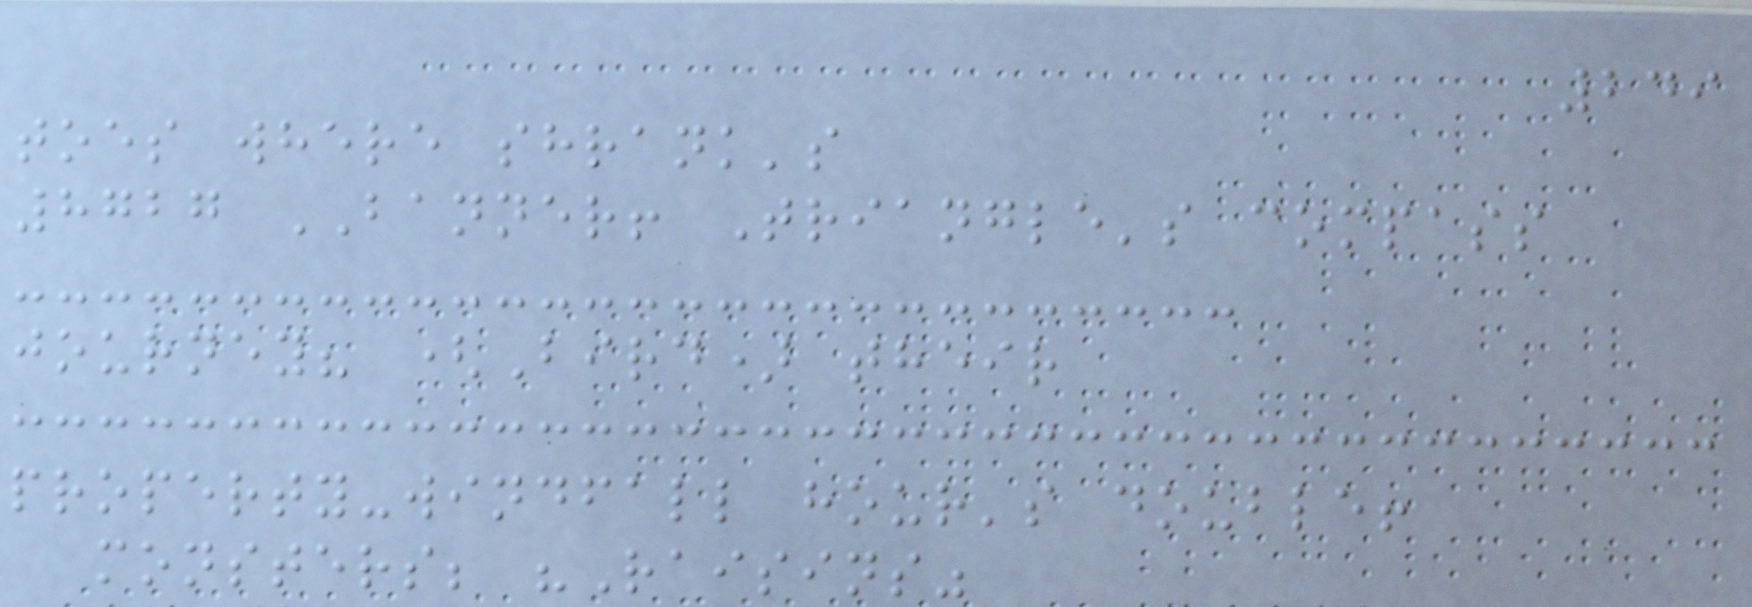249
toes where shrank's
8727 BANNER! Triangle's compass
journey? (Bird) their
property-windfall hour's double!
monsters; "Raisins"
